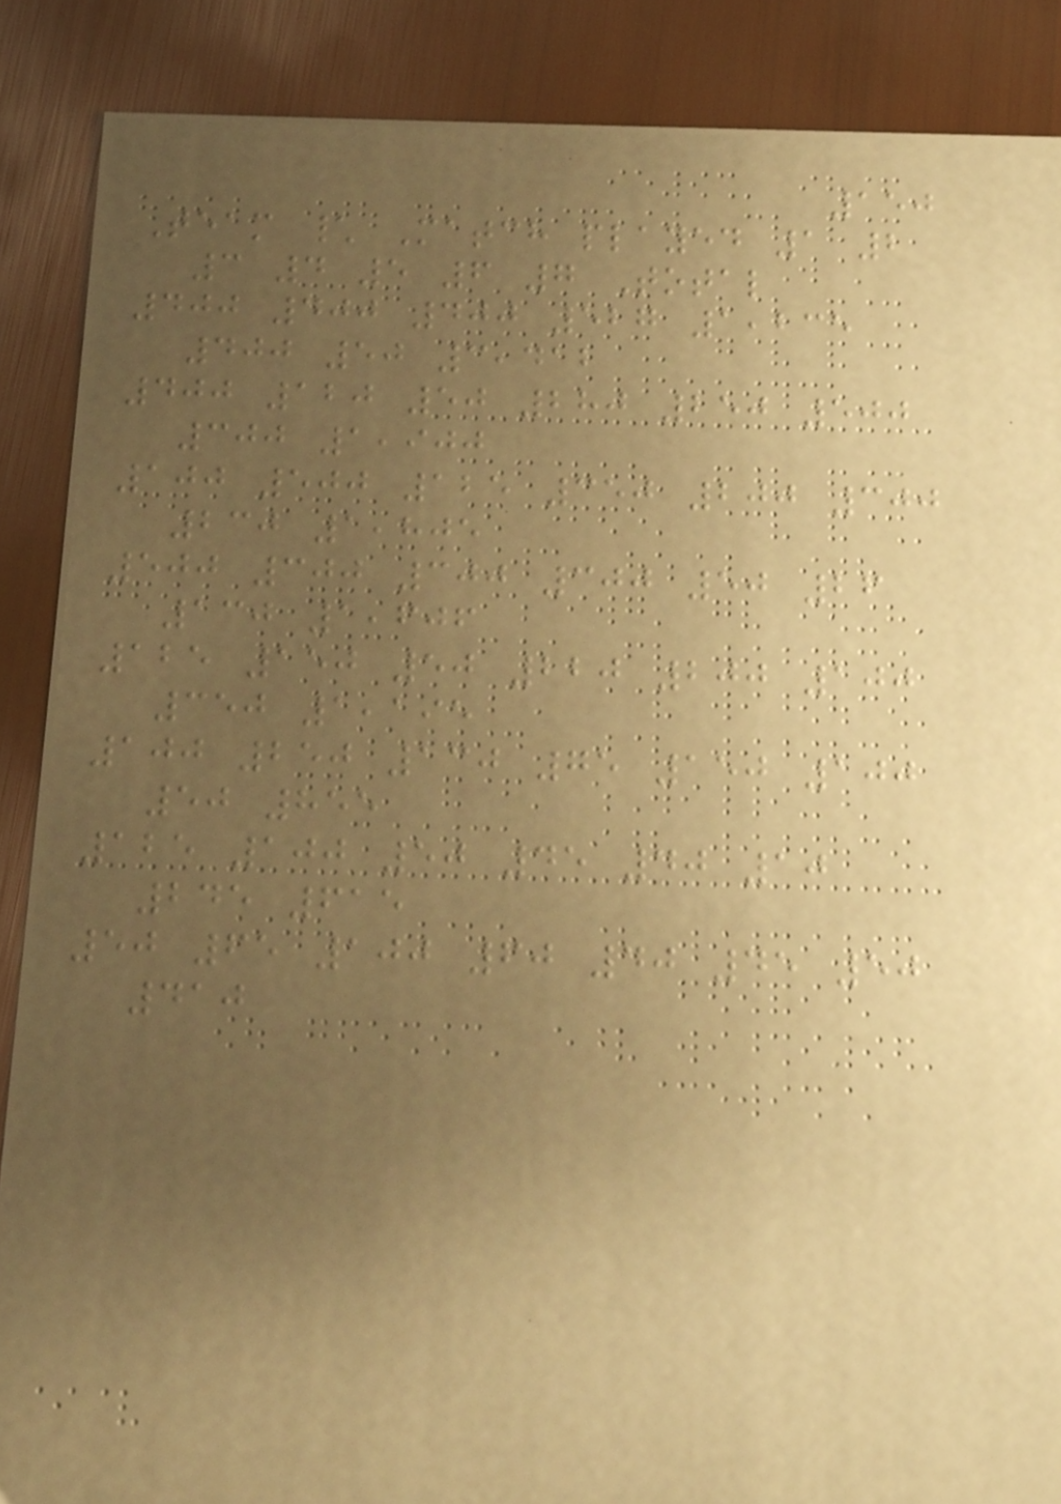150
Team \ Match played 1 2
3 4 5 6 7 Total
400 400 400 527 1,235
400 50 3,412
400 120 50 280 250 500
300 1,900
100 500 125 350 200 300
230 1,805
500 300 300 300 50 26
130 1,606
125 150 50 220 200 100
350 1,195
100 250 130 75 150 100
50 855
125 100 50 45 40 10
245 615
50 65 100 60 40 45 50
410
